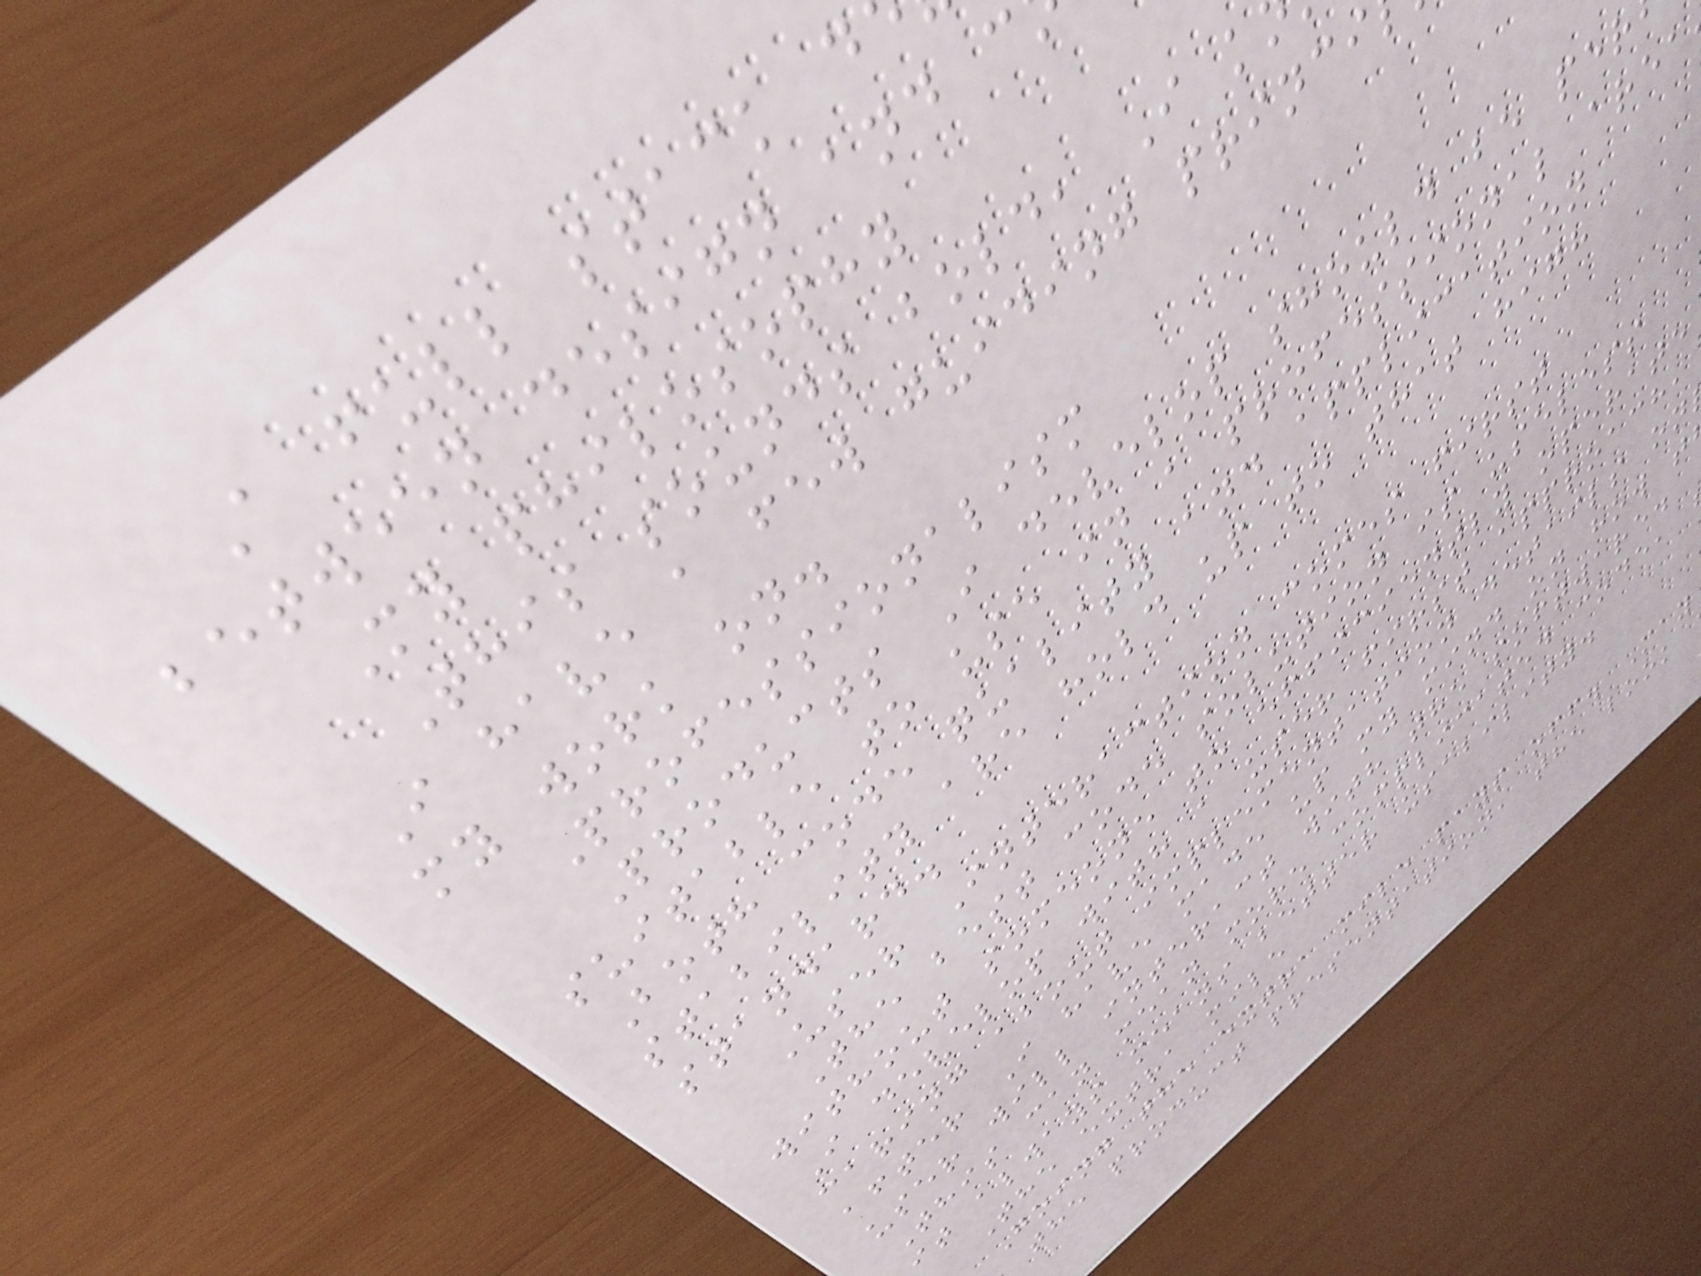A full stack d
between design and c
My philosophy
This sounds bold, I k
I have a few guiding princi
my work on.
Professionalism
Products I develop should be per
suitable to use in a professional area
Both code quality and application
stability are hold up to that high
standard.
User Interaction comes first
The best code solution is useless
without someone to efficiently operate
I develop with a user first approach,
caring about implementation details on
after I have made up my mind on how t
user will interact with the software.
This can mean more complicated code,
it always means better usability.
The extra mile
Going the extra mile pays off. May
the product presentation, the look
